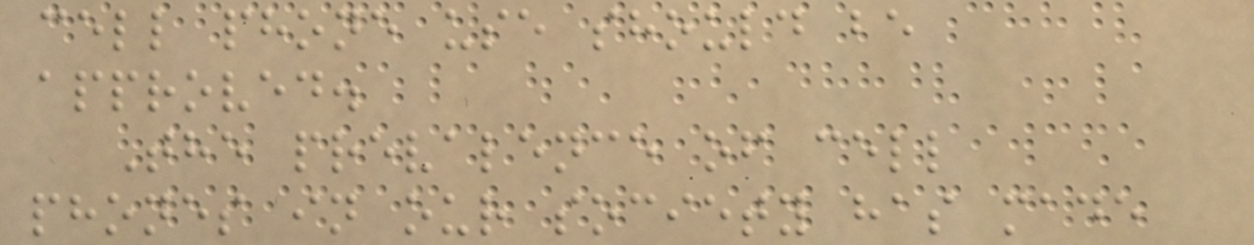cell phone use should be
approved.
The prevalence of cell
phones in our society has made
